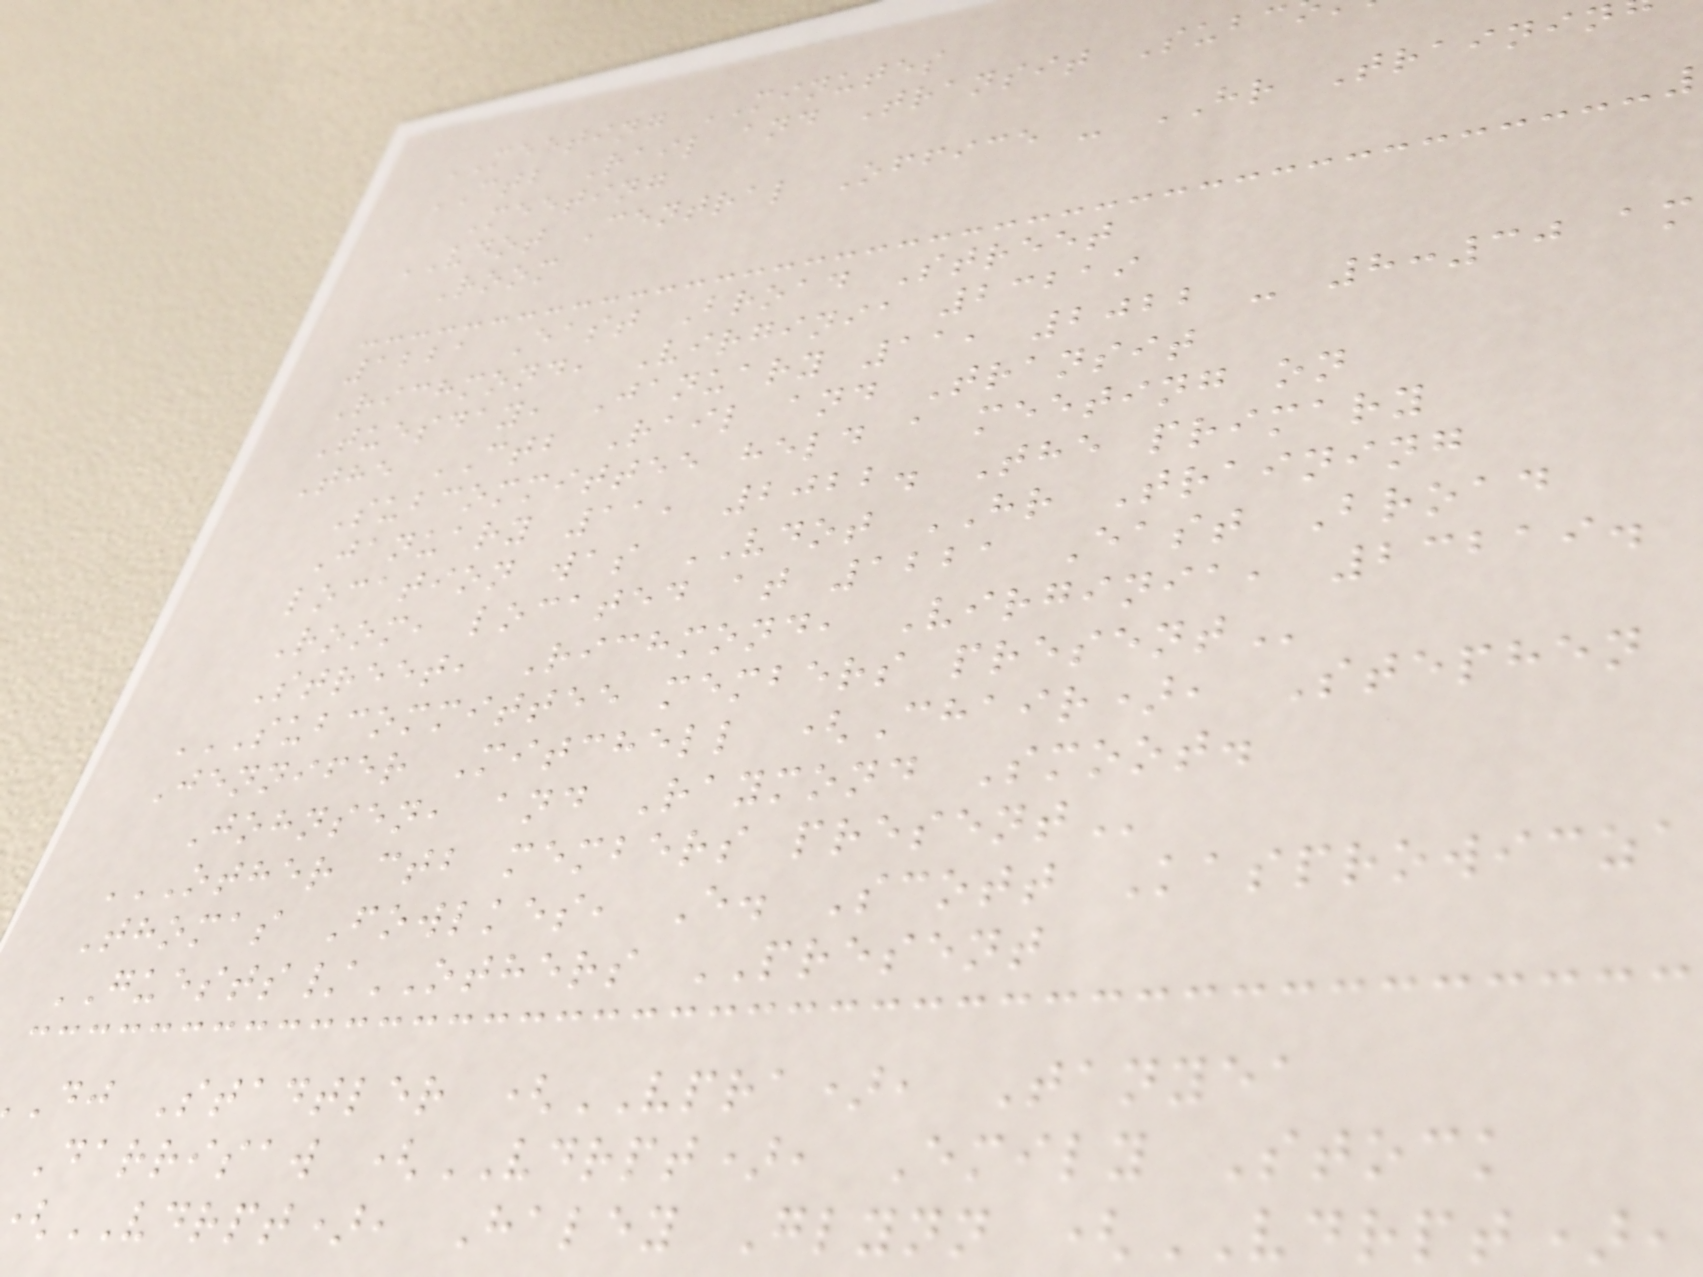MEETING MINUTES
CTB Rail and Transit Subc
Meeting
VDOT Central Office - HR Trainin
Room
1221 East Broad Street
Richmond, Virginia 23219
Tuesday, January 11, 2022 - 8:30 am
The CTB Rail and Transit
Subcommittee held a meeting on
January 11, 2022. The primary
location was VDOT HR Training
Room, located at 1221 East Broad
Street, Richmond, Virginia, 23219.
SUBCOMMITTEE MEMBERS PRESENT
Jennifer Mitchell (Chair), Stephen
Johnsen, and Raymond Smoot.
OTHER CTB MEMBERS PRESENT
Thomas Fowlkes, E. Scott Kasprowicza
GUESTS/OTHERS PRESENT
dj Stadtler (VPRA), Tanyea
Darrisaw (VDRPT), Emily Stock
VDRPT), Haley Glynn (VDRPT),
